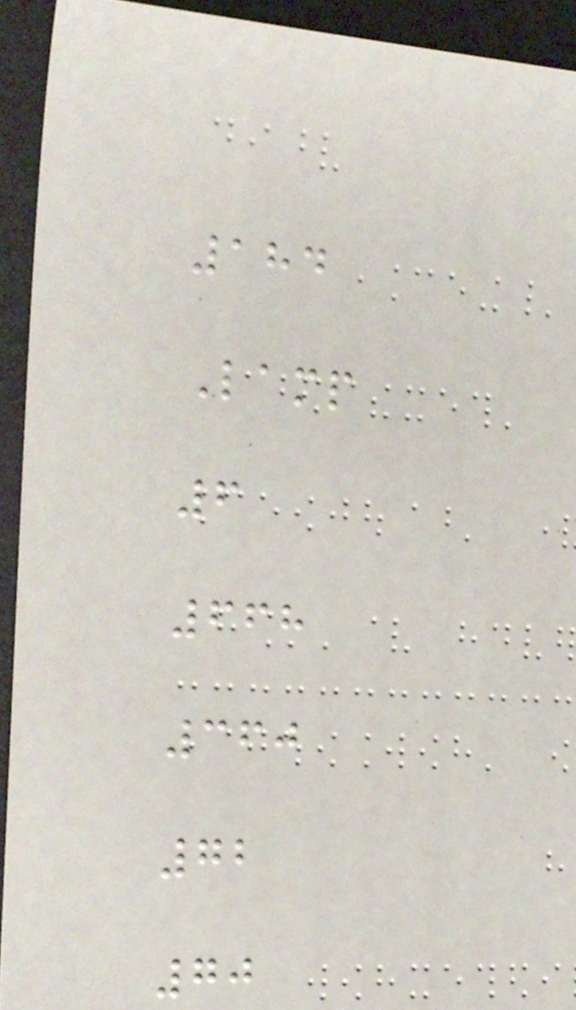184
Lamp
6
668
360
72
70
